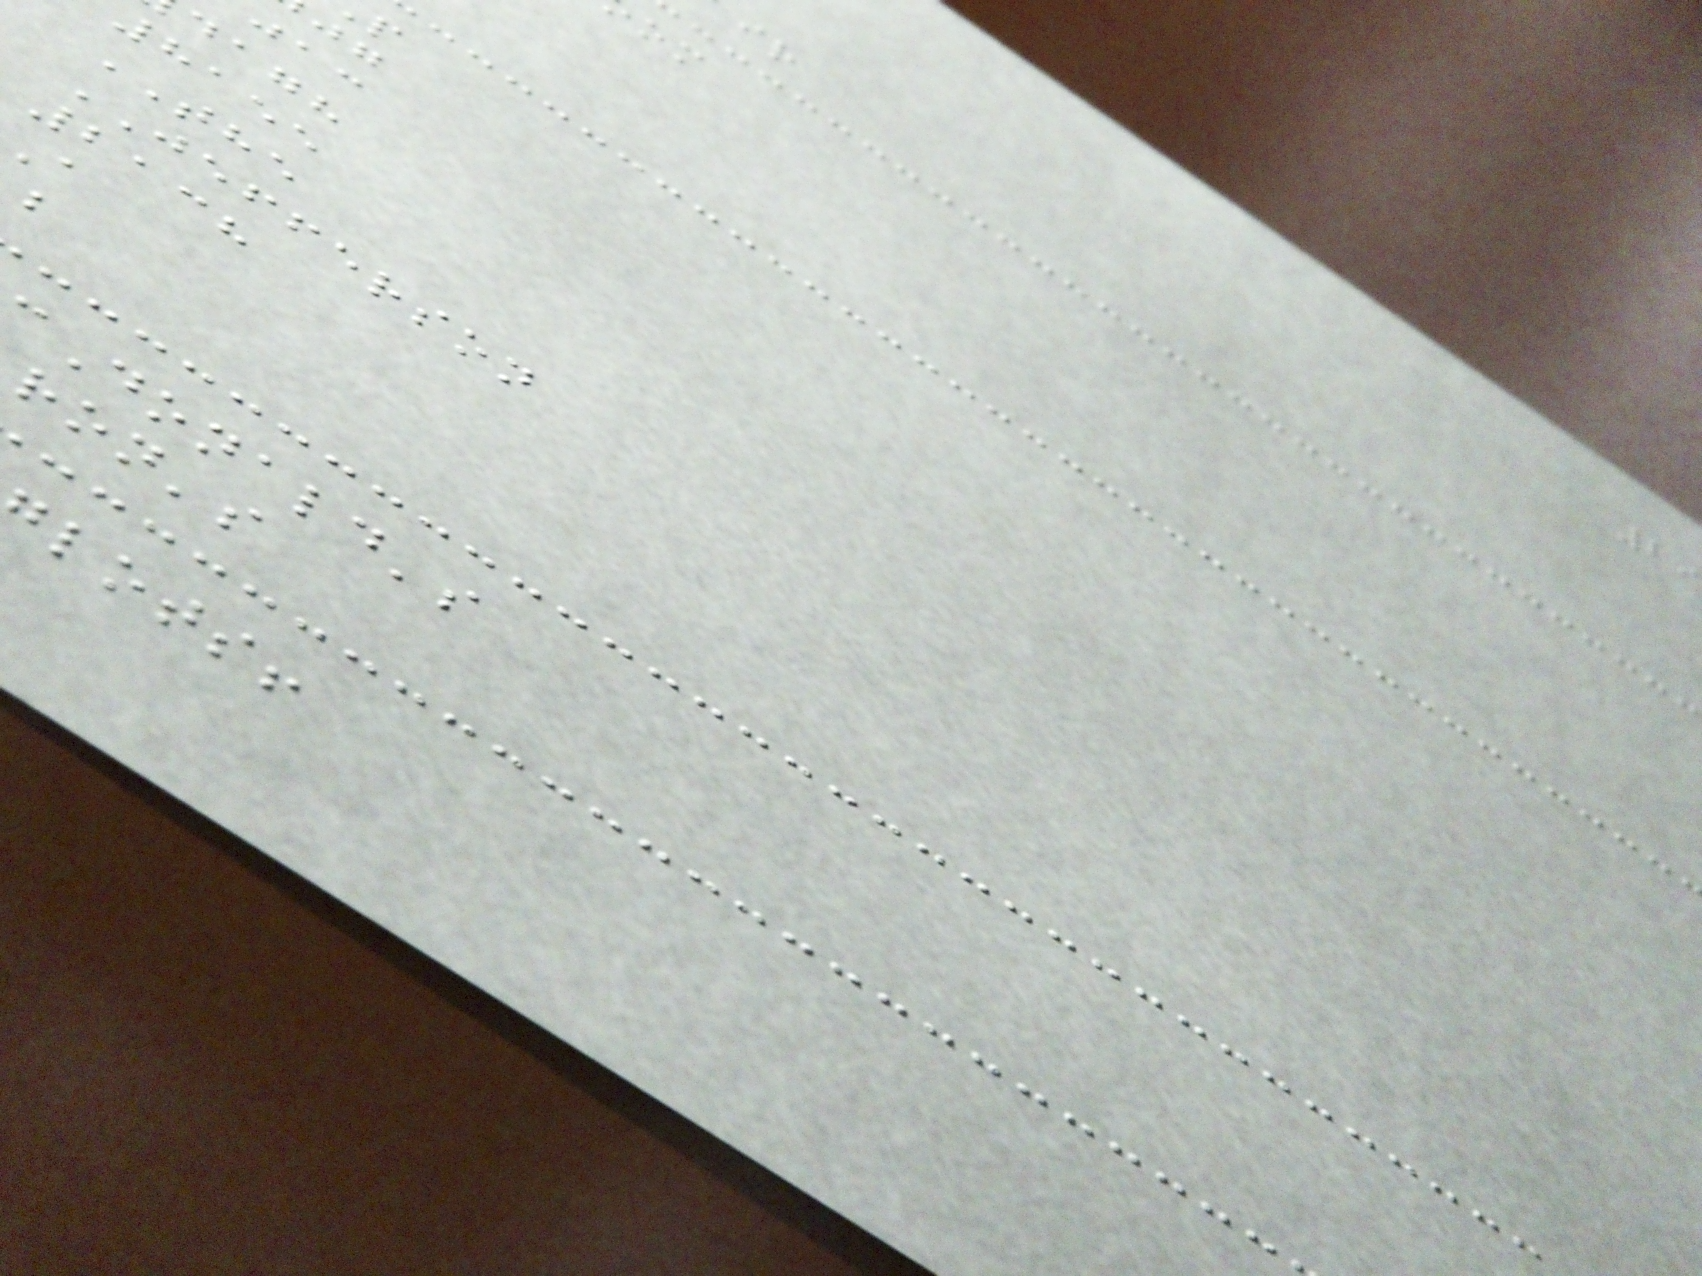dagh
8155
THE
JEFFERSON
2138
Donald's
ron's
lots!
